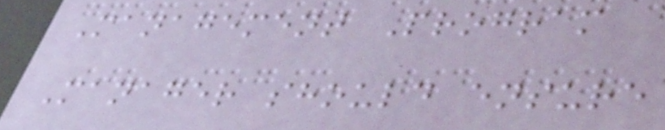Management Program
Manager should ensure
